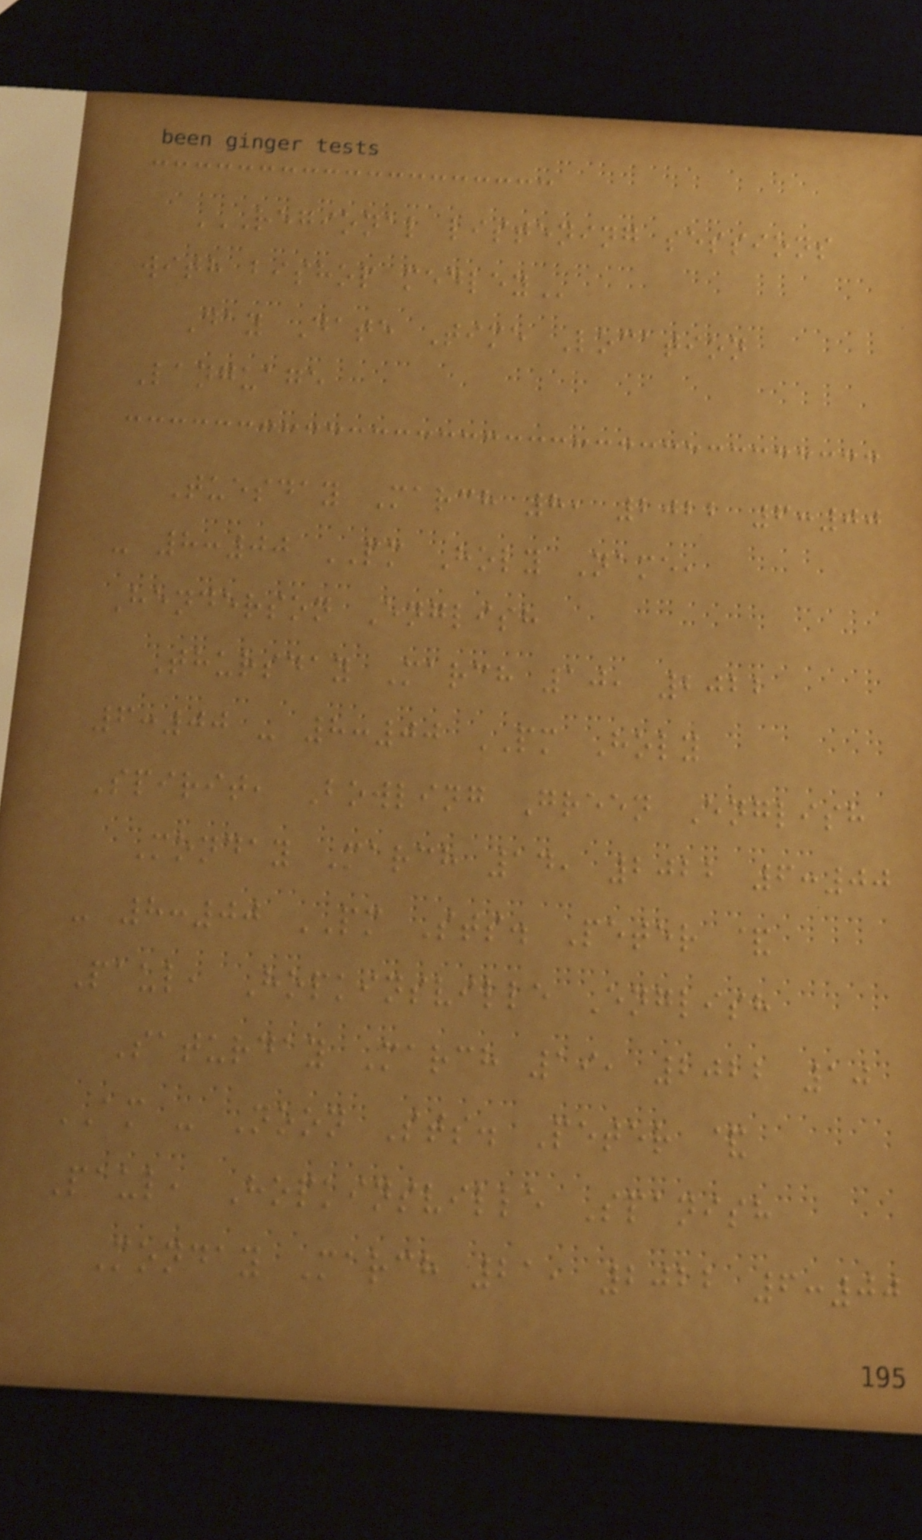REGIONAL LISTENING SESSIONS
WITH BISHOP MEDLEY
Day Date Time Location
Language
Tuesday March 8, 2022 6:00
- 8:00 PM Holy Name,
Henderson English
Thursday March 10, 2022
6:00 - 8:00 PM Holy
Spirit, Bowling Green English
Monday March 14, 2022 6:00
- 8:00 PM Sts. Peter &
Paul, Hopkinsville English
Saturday March 19, 2022 10
AM - Noon Sts. Peter &
Paul, Hopkinsville Spanish
Monday March 21, 2022 6:00
